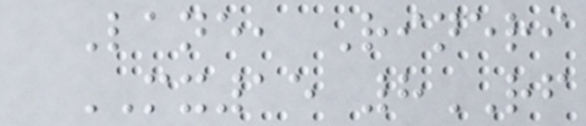Lane, Rineri
MX15 8RF
